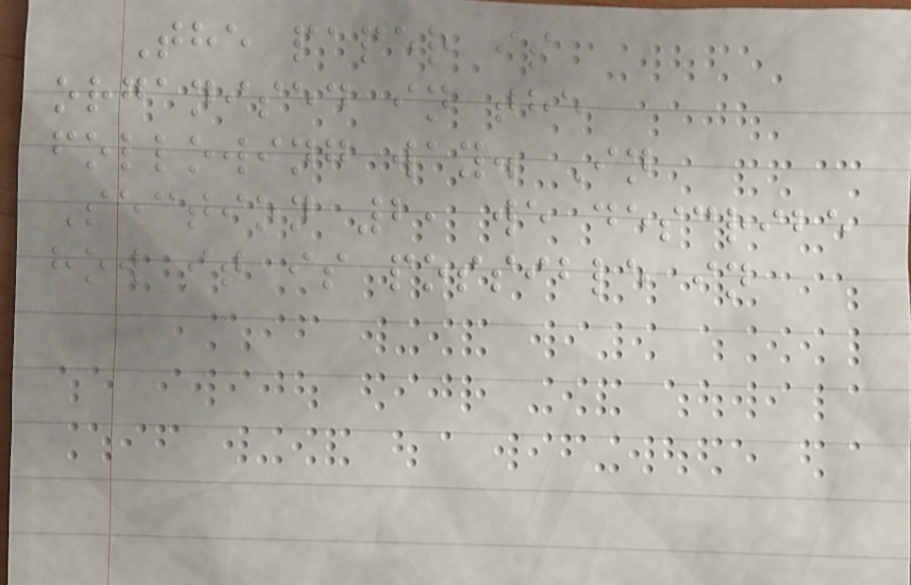The paper is
organised in the
following way. In
Section 2, we describe
how it is possible in
